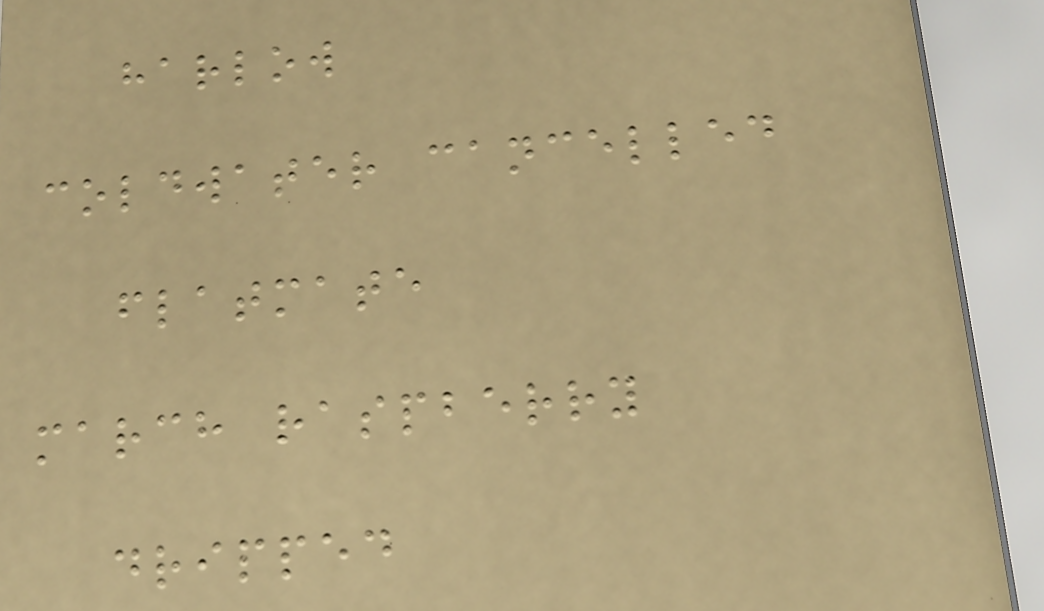harlow
coldwater cancelled
flatmate
march raspberry
dripped
